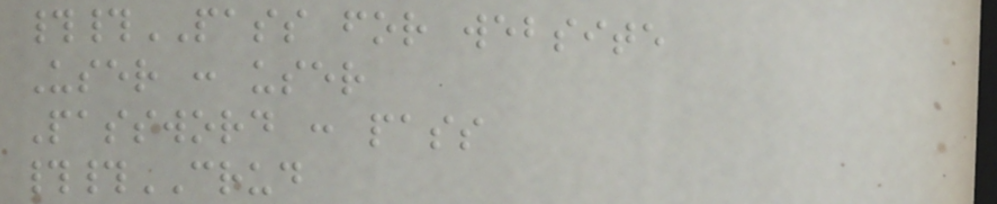##PASS for website
User : user
Password : pass
##CRUD
